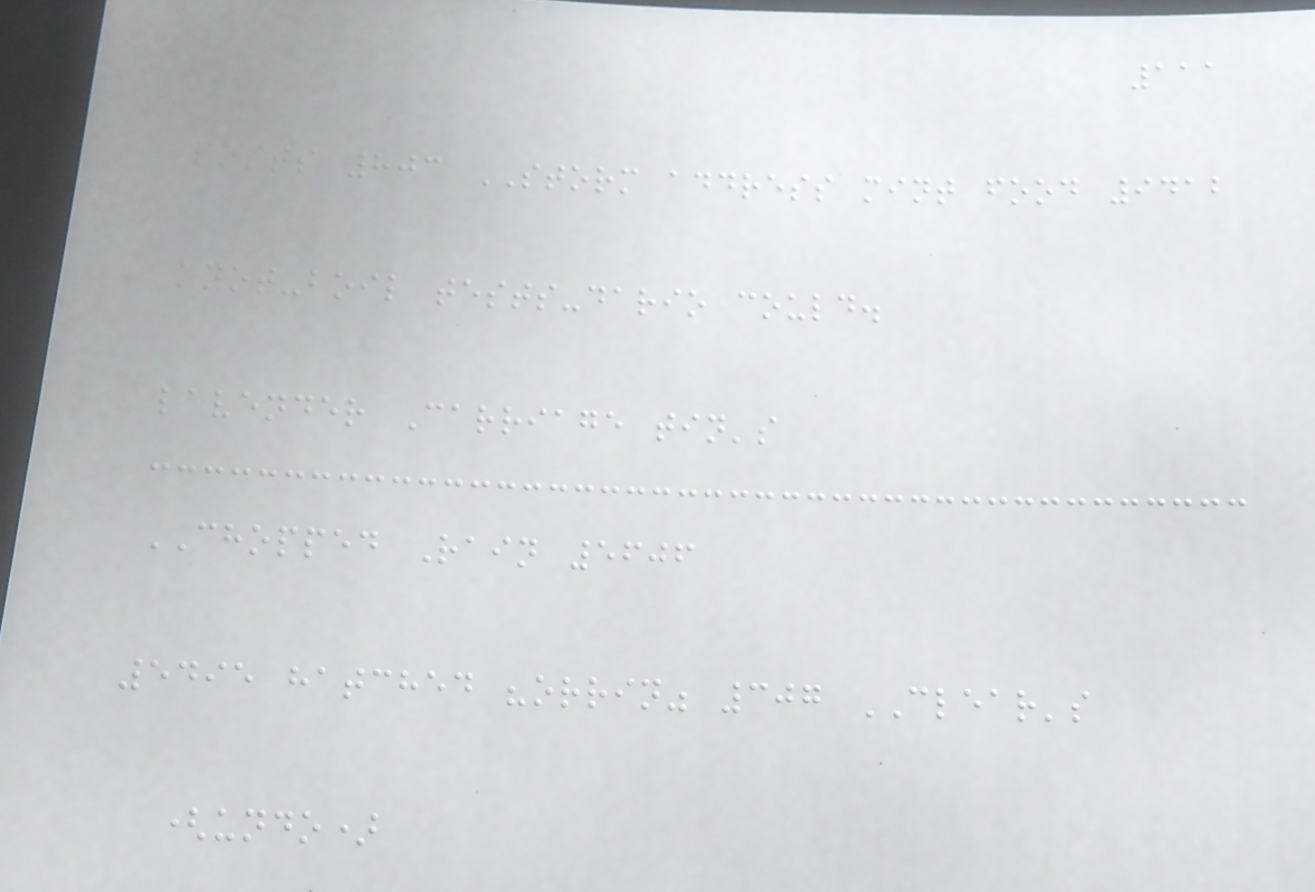111
posts 803 STORM address mint food 9412
knot-boil tests-dario could.
lavender Carriage tin's
CHOPPED Rain 5606
5495 hatched "orrin" 307 CLEAR's
(undo)
